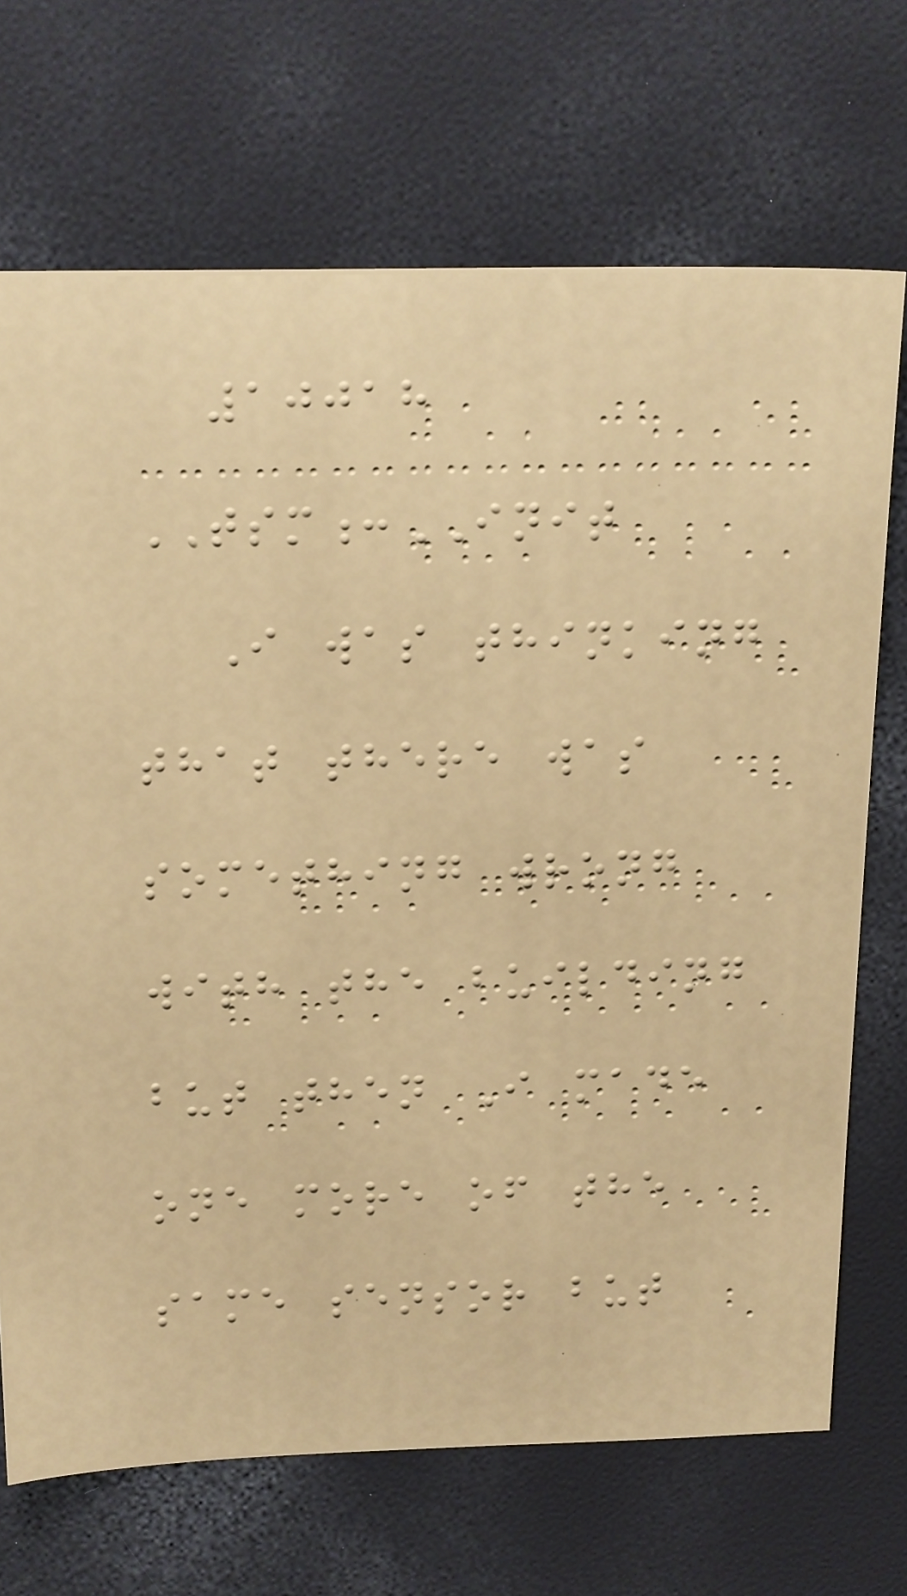10018
TSM:INIT
I was thinking
that there was
something wrong
with the building
but then I made
one more of the
same sensor but
